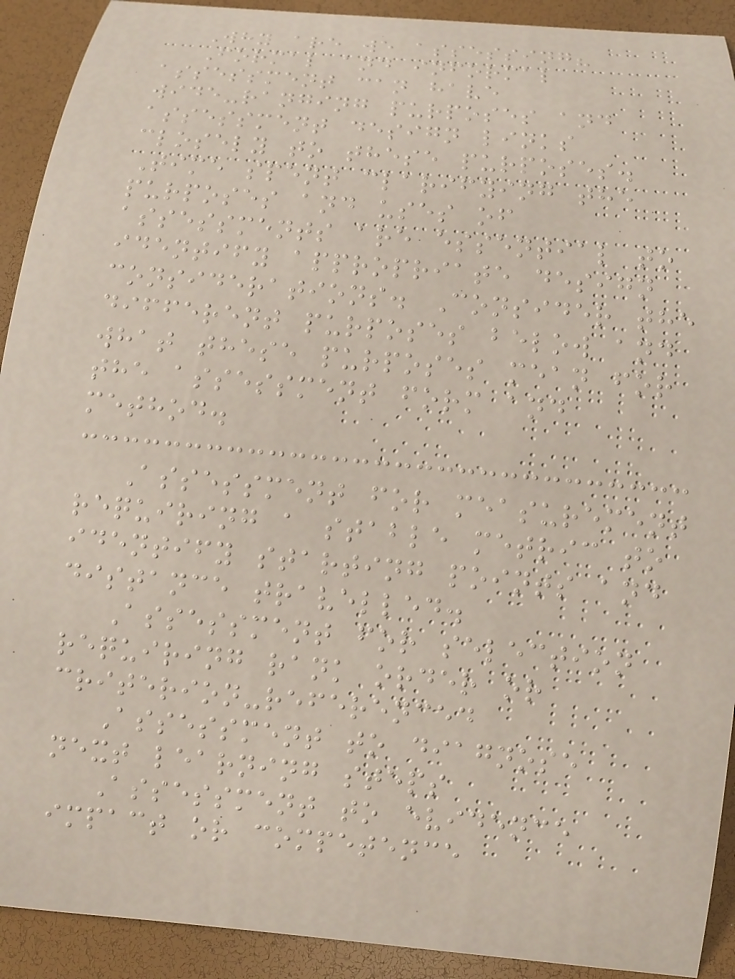Why are we assessing?
Formal and informal
assessment can have
wide-ranging purposes and
assessment design links
closely to these purposes.
Time spent clarifying the
purposes and uses of
assessments are essential to
identify appropriate design
considerations. Consider the
different purposes below and
what these purposes mean for
the assessment form and
method.
Assessment for measurement
requiring a stable metric to
identify starting points and
distance travelled.
Assessment for selection
requiring rank order or
criterion-referenced
Assessment to diagnose
next learning steps
Assessment to evidence
impact or competence
